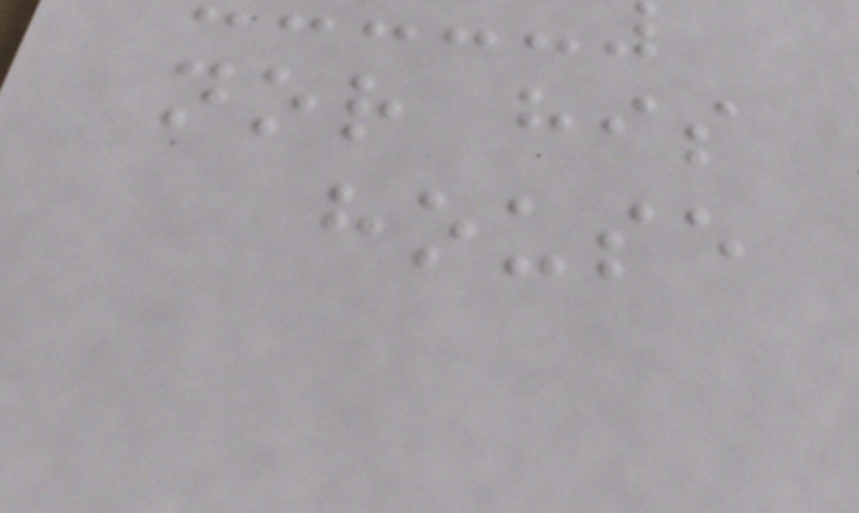nor his
house
